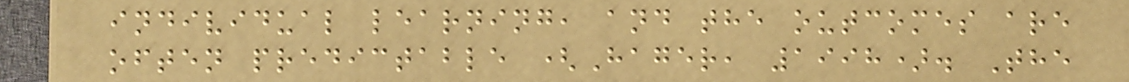individual learning, and the outcomes are
often predictable (Hager, 1998). The
